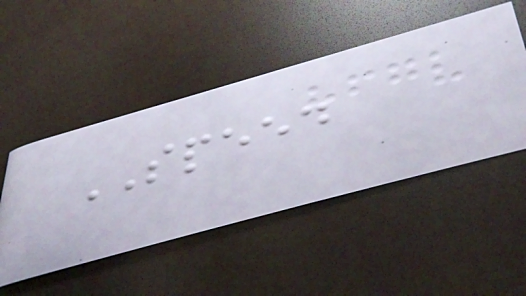SPEED
